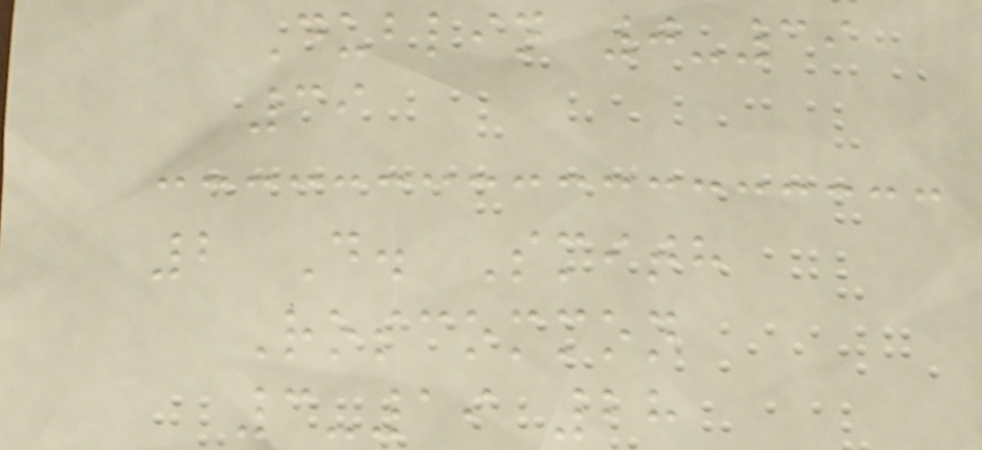Dublin 0-39
39
2 D. Smith
Roscommon
3-19 28
